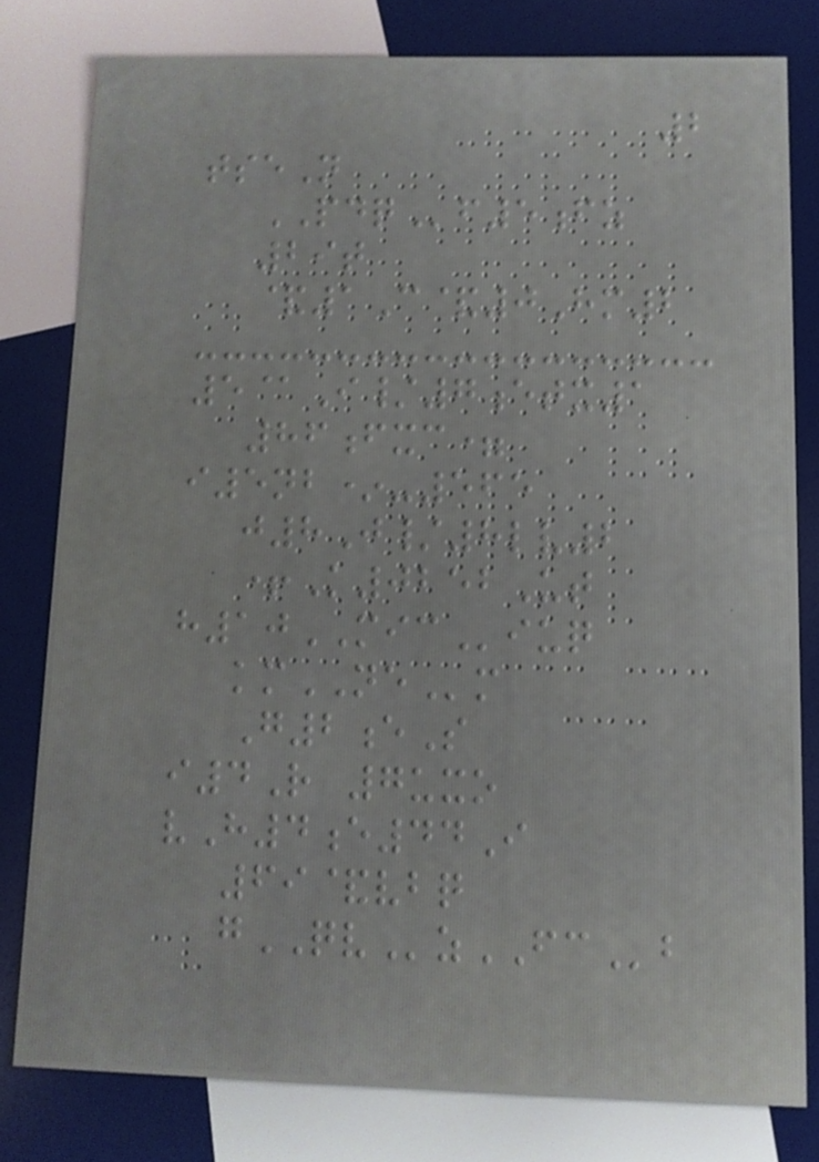2
tseN
PDQf5fz
29t
&1C&0Hm2
5@I/7etx1
86fxc=
i5nb*-565
j8J/8lv2
+K0252Ut
h10MICiuq
kmNEm
G2eS
i4R 7uxo
vH4e44I
69&vbq
gQVzFCb
